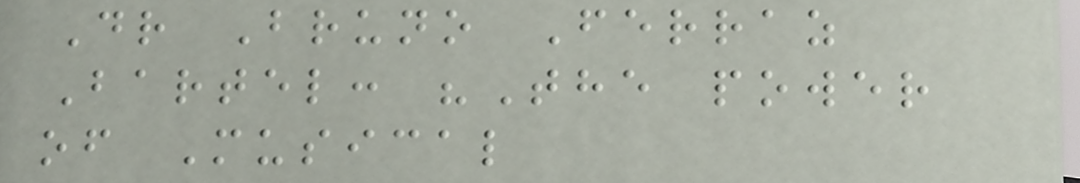Dr Bruno Ferraz
Bartel: "The power
of Musical
